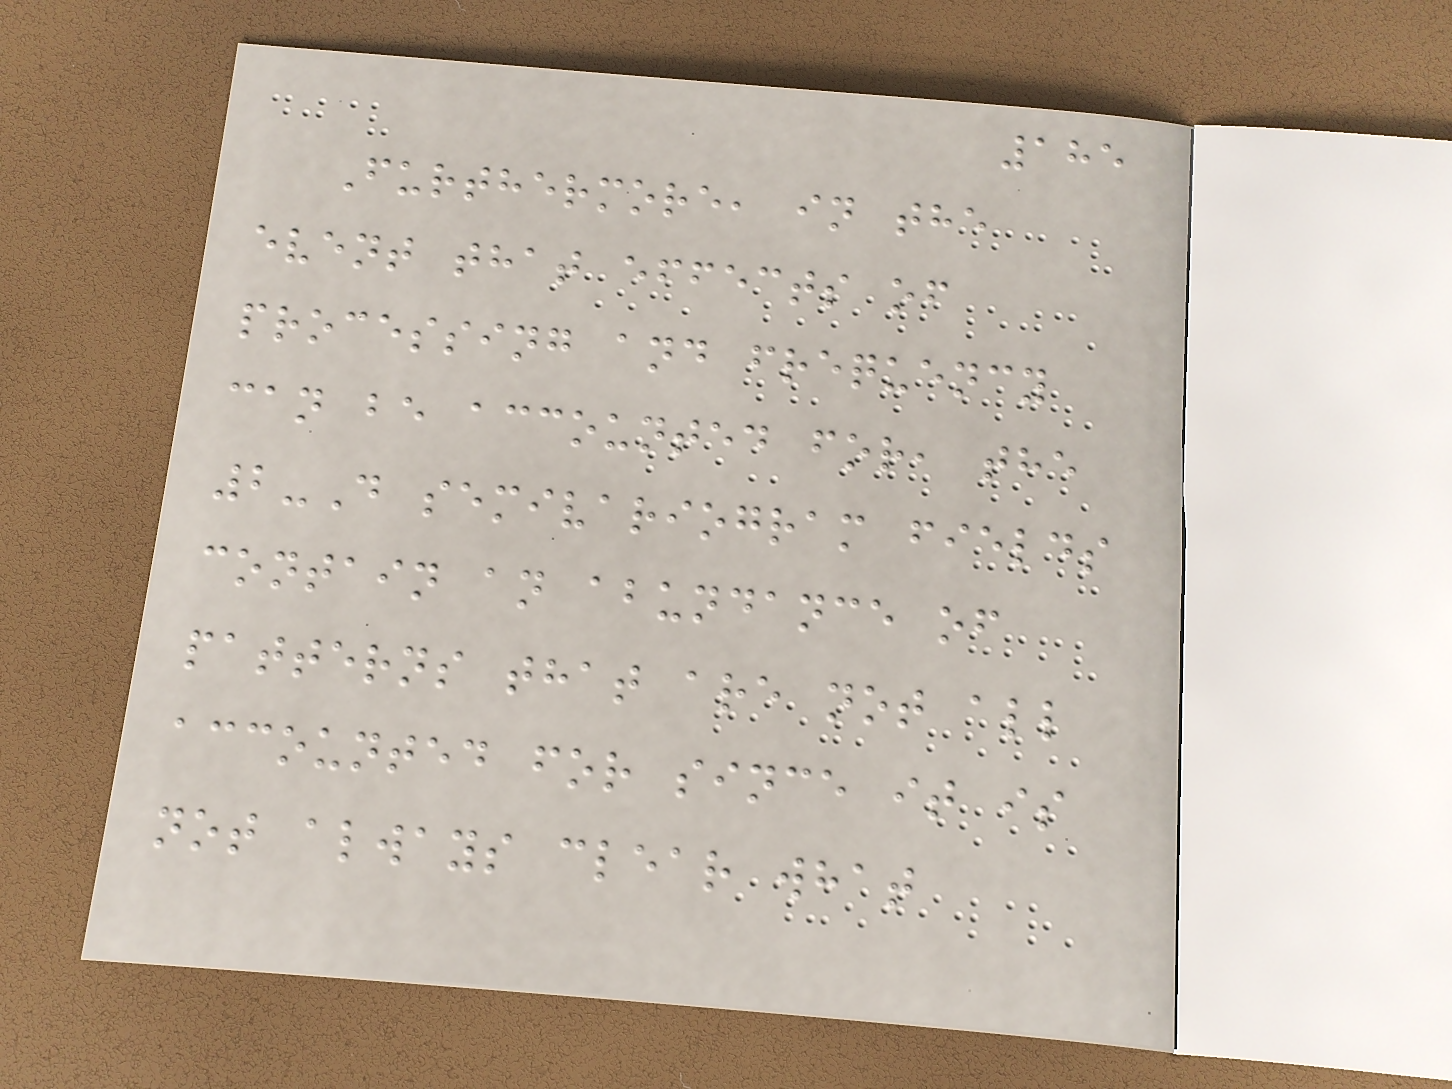185
Furthermore, in the
event that effects of
processing and frequency
can be accounted for, the
2-D semivariogram fields
contain an abundance of
patterns that are not all
accounted for since it is
not always clear what
